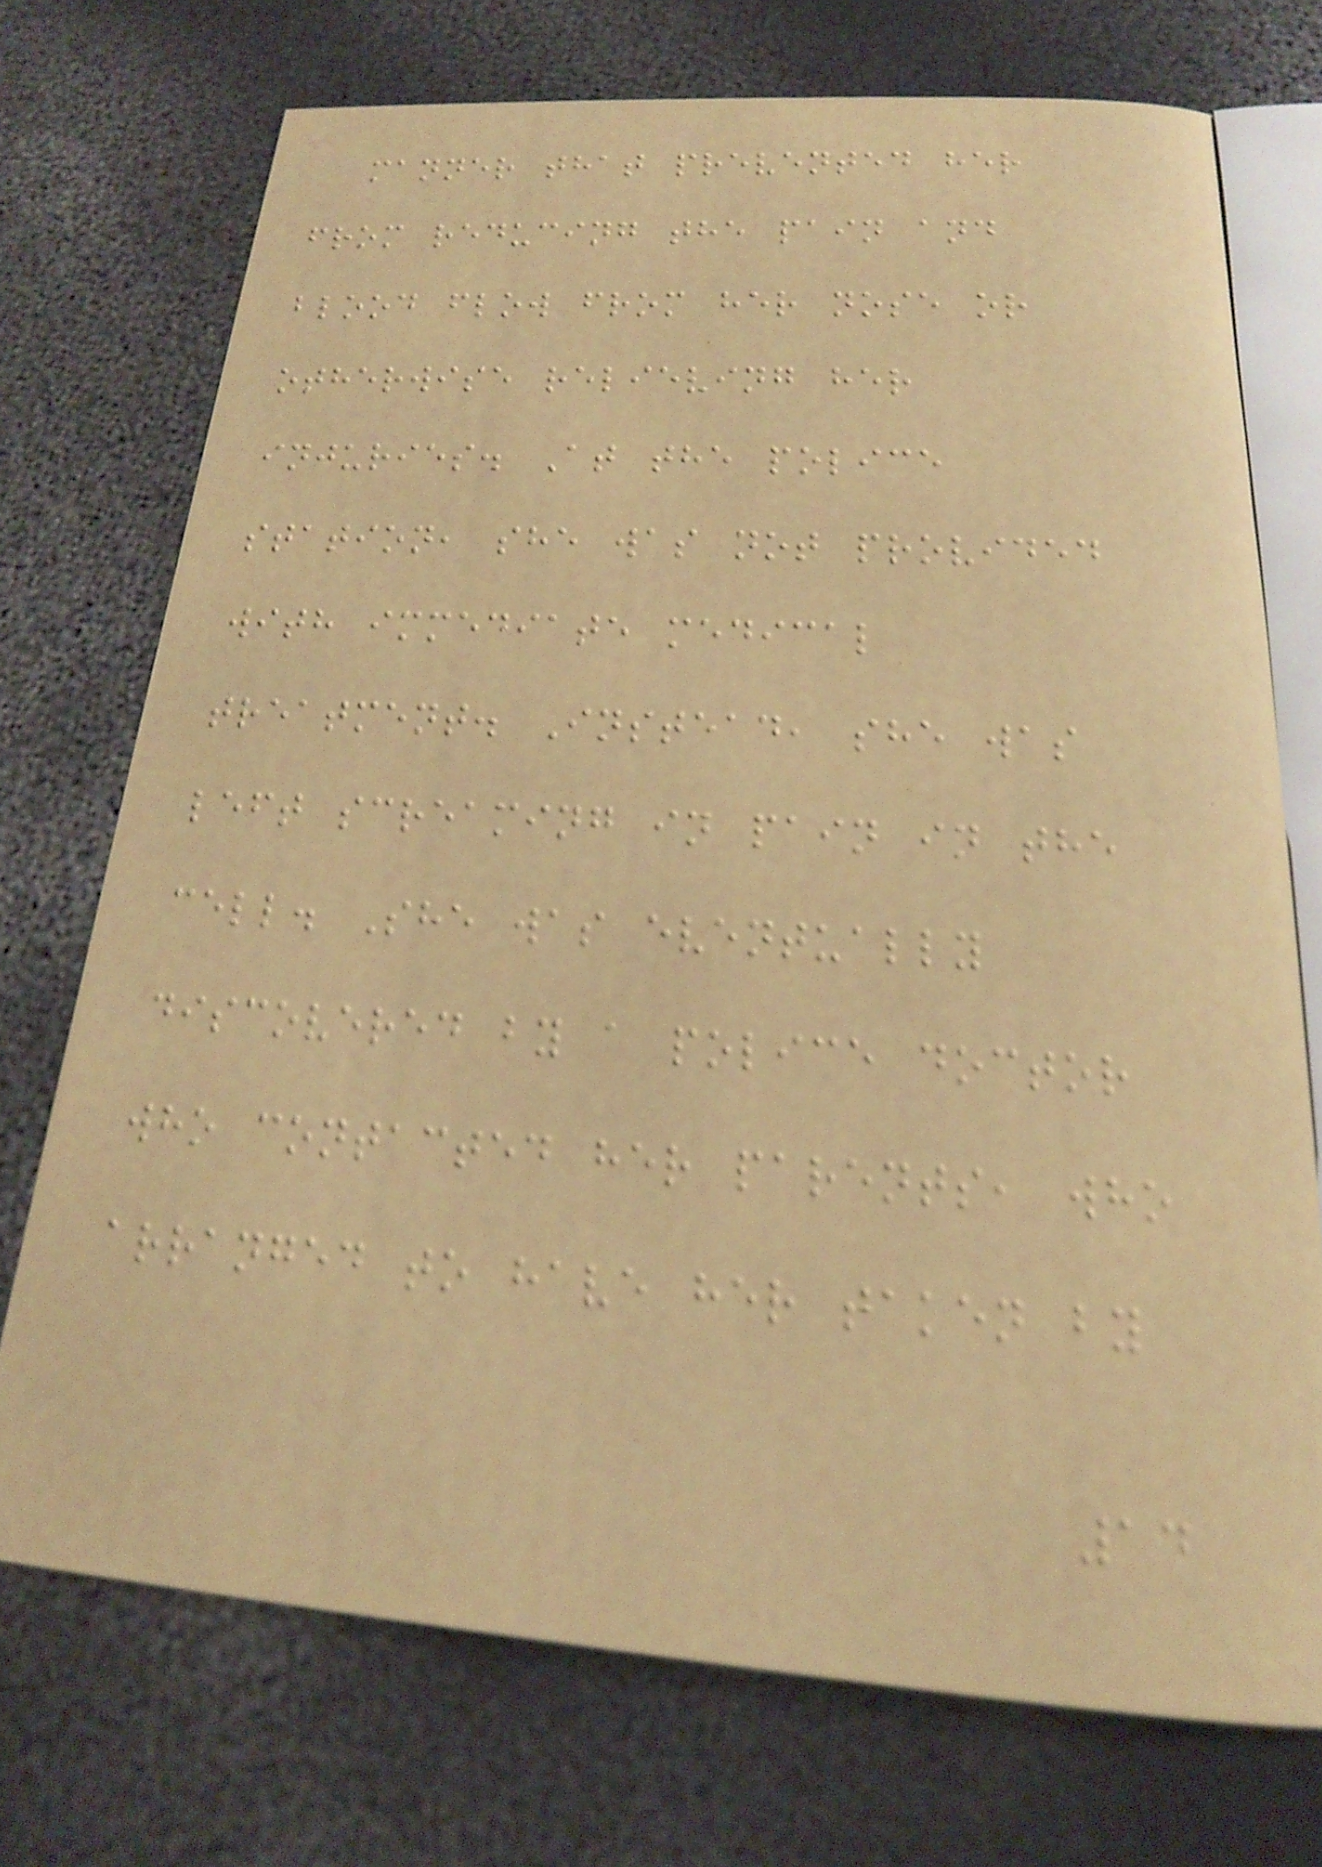manner that prevented her
from reducing the pain and
blood flow from her nose or
otherwise relieving her
injuries. At the police
station, she was not provided
with immediate medical
treatment. Instead, she was
left screaming in pain in the
cell. She was eventually
discovered by a police doctor
who contacted her parents, who
arranged to have her taken by
14
